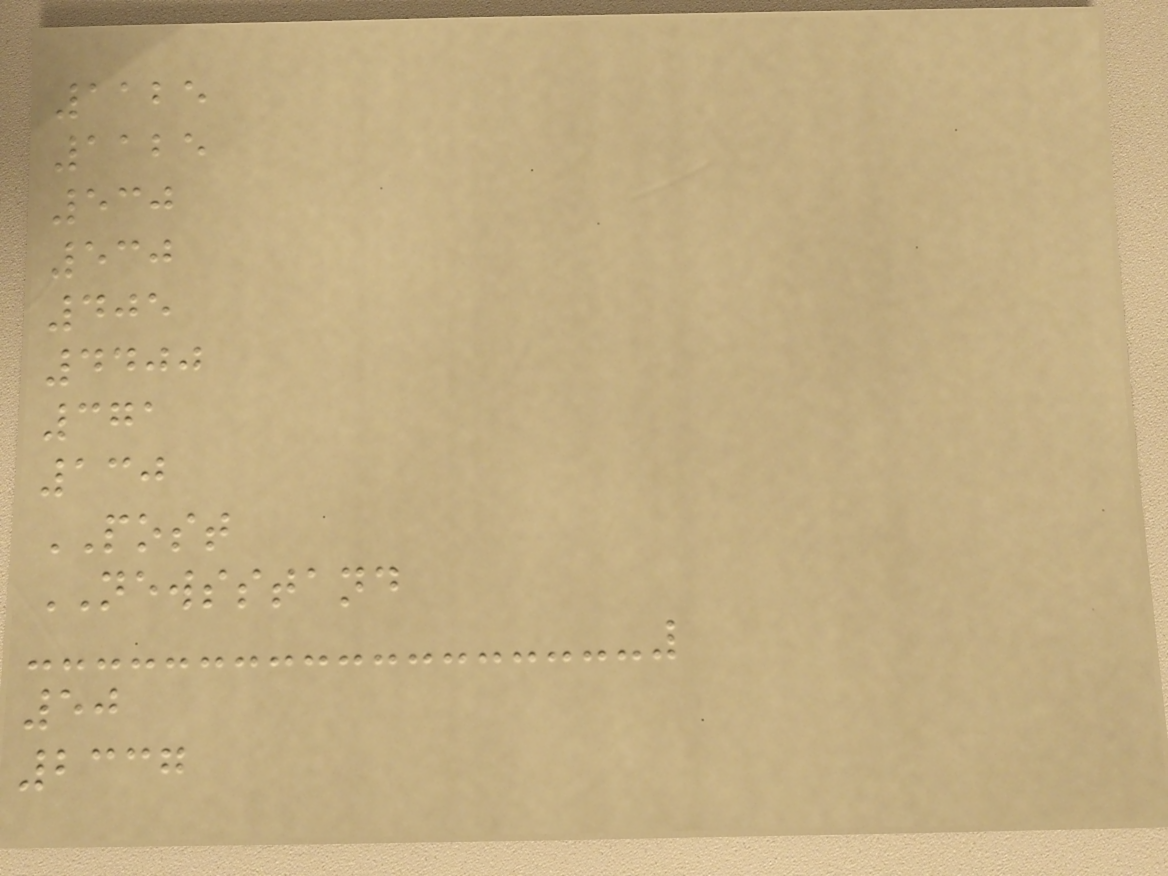1125
1125
530
530
405
4400
371
130
POST
NEWSSTAND
50
2337
